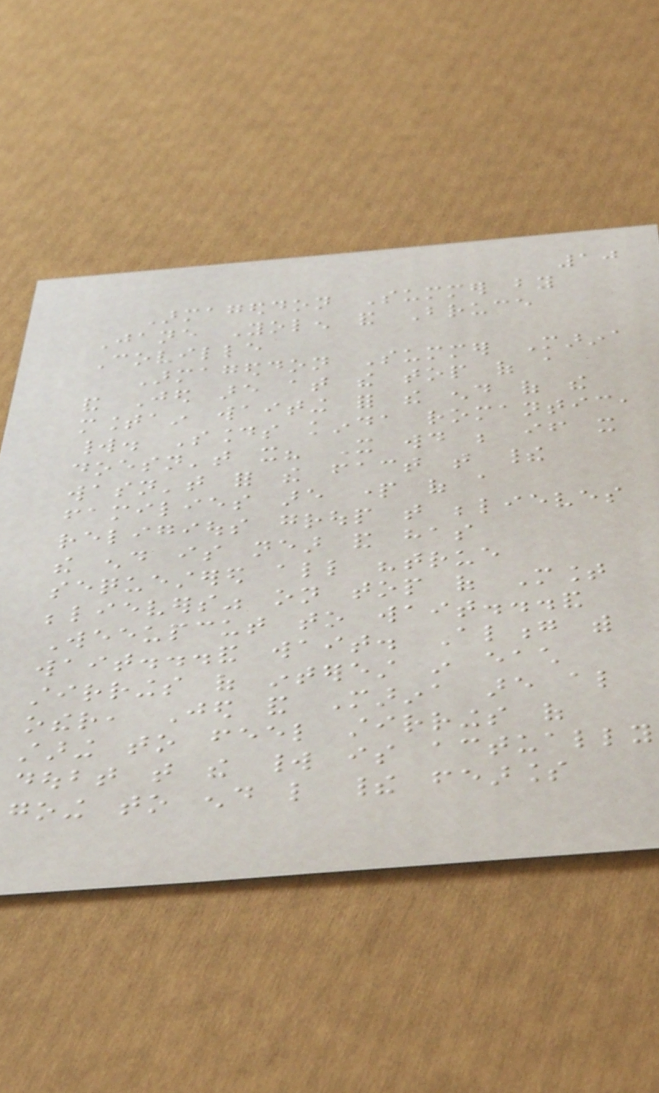10
Armageddon Summer by
Jane Yolen and Bruce
Coville
Armageddon Summer Marina
and Jed are at the top of a
mountain waiting for the end of the
world. Sounds kinda romantic,
doesn't it? It would be if it
wasn't for the fact that their
families are part of a
religious group that believes
the end is near and has
sequestered all "true
believers" on top of Mount
Weeupcut to wait...and
wait...and wait. Along with
stirrings of interest in each
other, Jed and Marina are also
staring to feel stirrings of
doubt that the world is actually
going to end like their fearless
